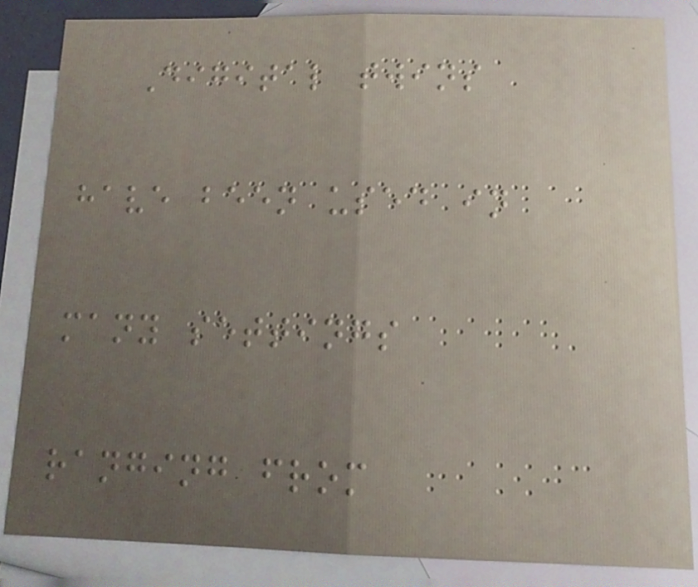Digital twins
have been used in
many settings
ranging from
